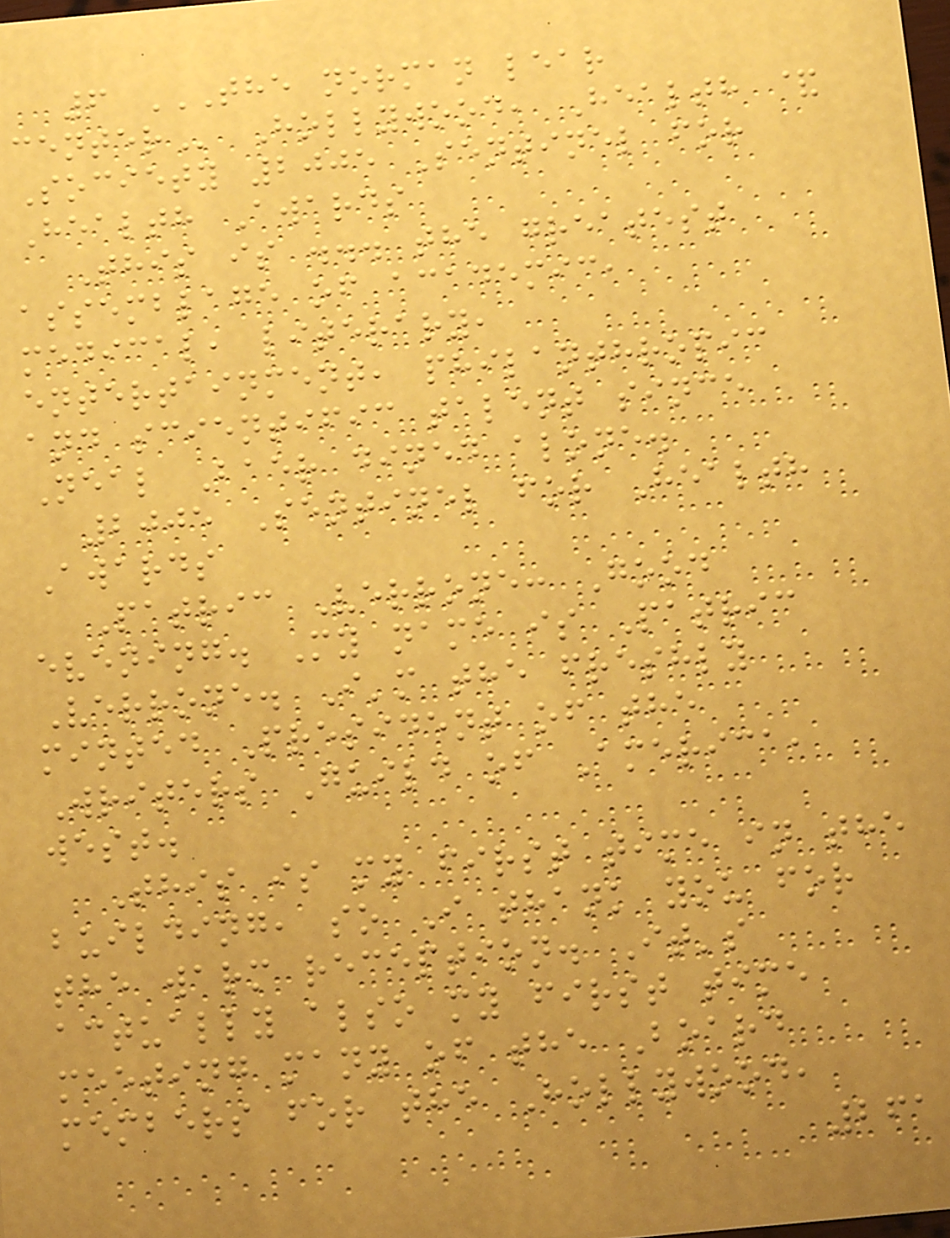6 THE NORMAN LEAR
CENTER Hollywood, Health &
Society 2005 Sentinel for
Health Awards
This is ... the greatest
assemblage of academic,
medical, literary,
entertainment, philanthropic
and scientific talent since
Neal Baer dined alone.
2005 Sentinel for Health
Awards
Patric Verrone: Good
evening. My name is Patric
Verrone. I'm the freshly
minted President of the
Writers Guild of America,
west.
This is my first time in the
building, so I thank you for
the warm reception. It's
actually also my first time
meeting many of the Board
members for the Hollywood,
261
